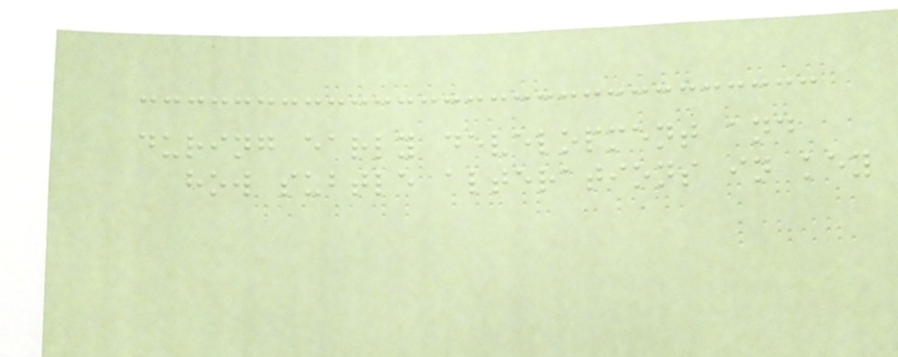during early development and
how subtle alterations in key
